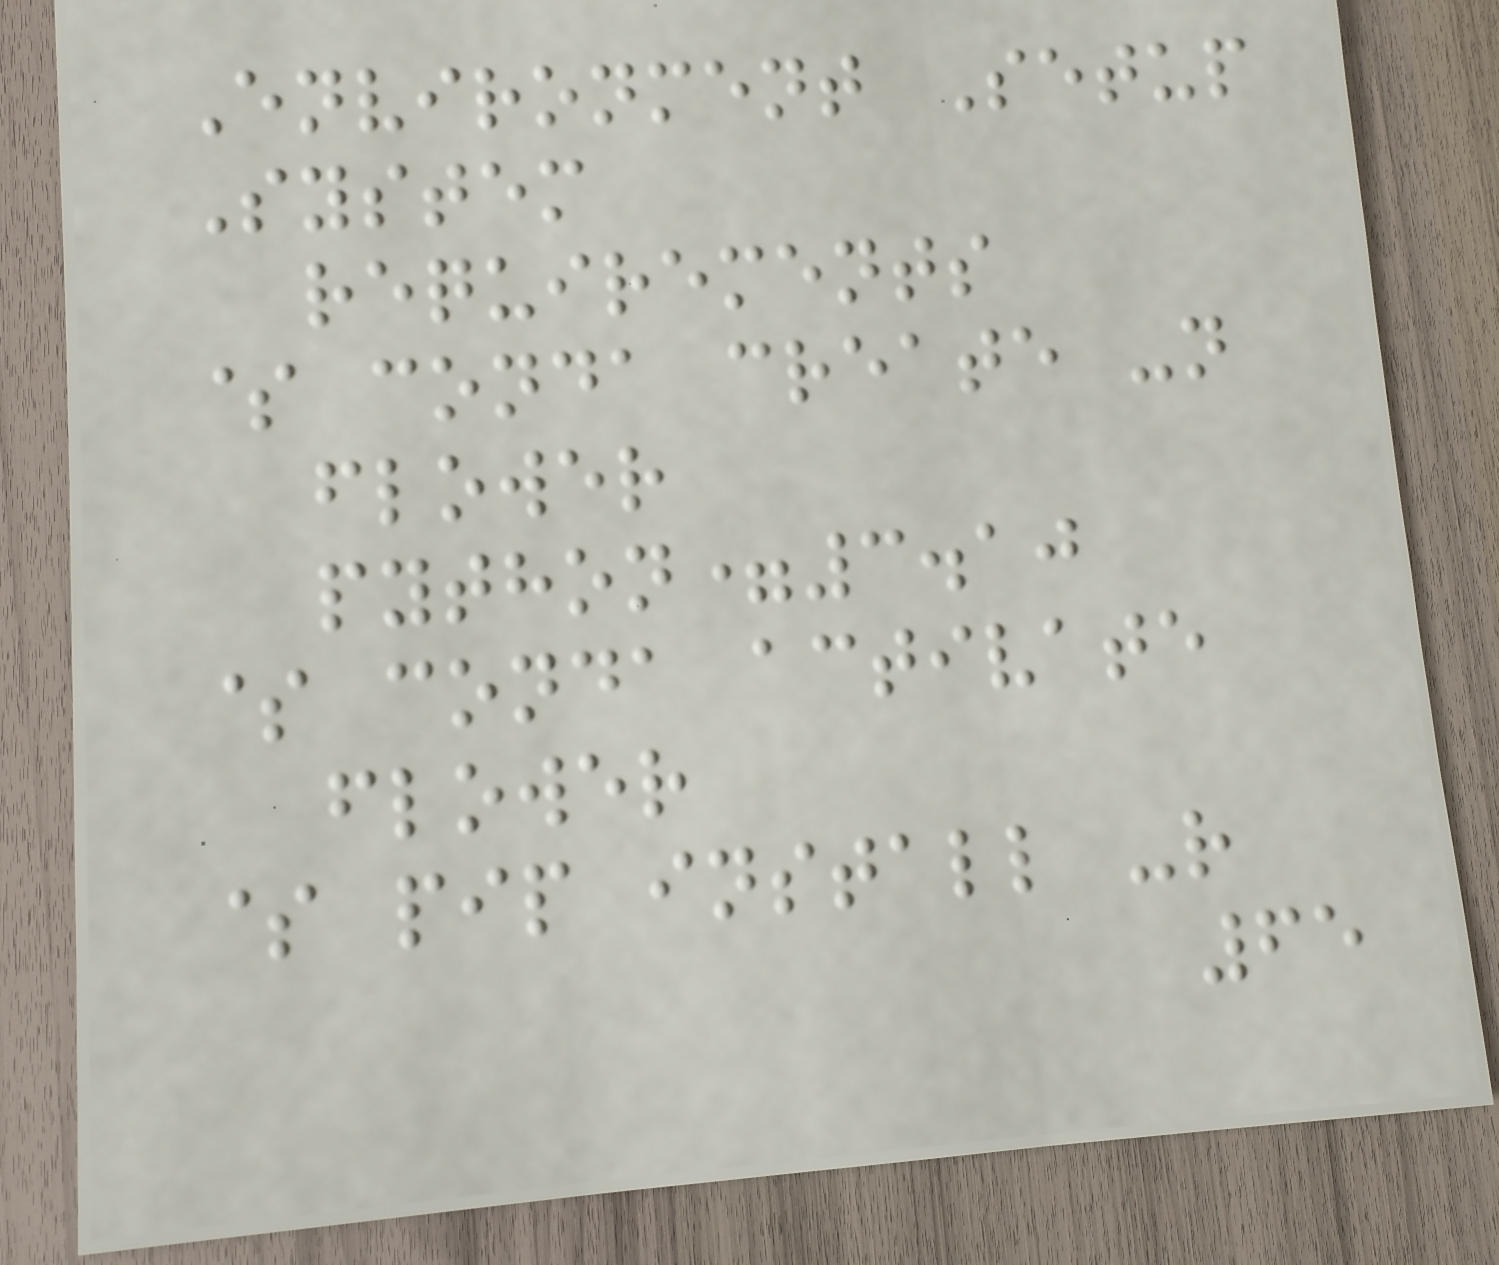Environment Setup
System
requirements
$ conda create -n
flower
python=3.10
$ conda activate
flower
$ pip install -r
65
